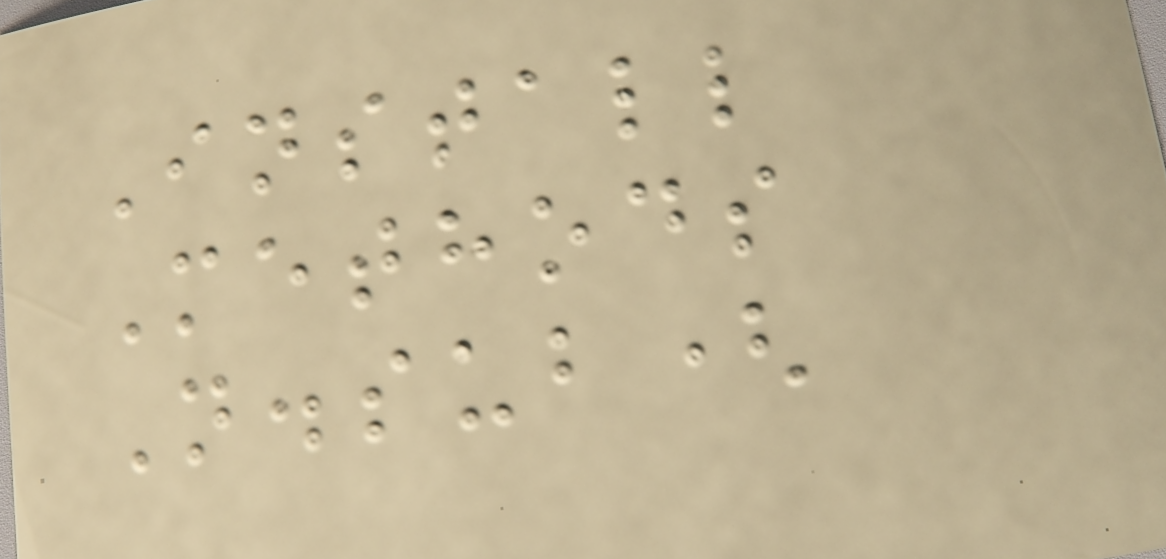Install
Methods
N.sub(
